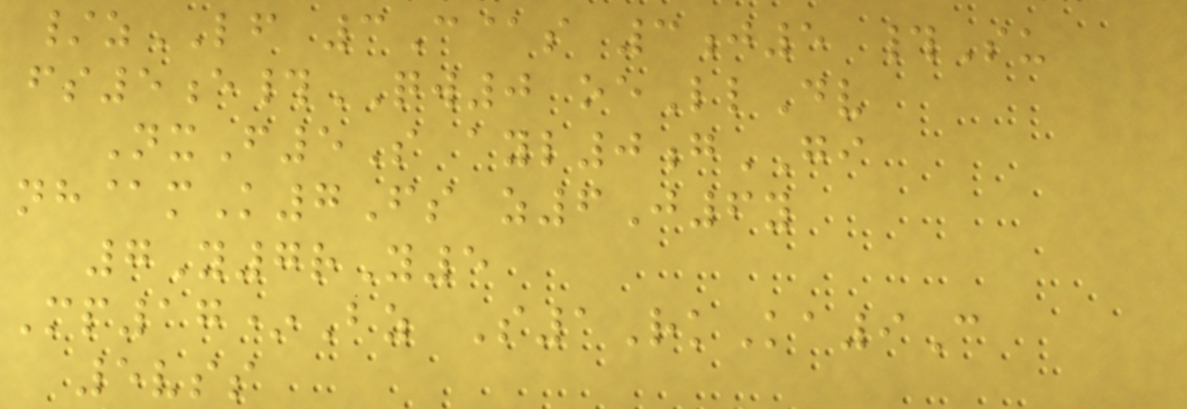/zLF 3C@s 3j5 #Su
fs5e#QW0 oeLlDv
NxF5S ayl0gGI
nh@mK7Fs z6J6y
7Y7rY5
Mp17*Bz S1RkKa9C
5vss
